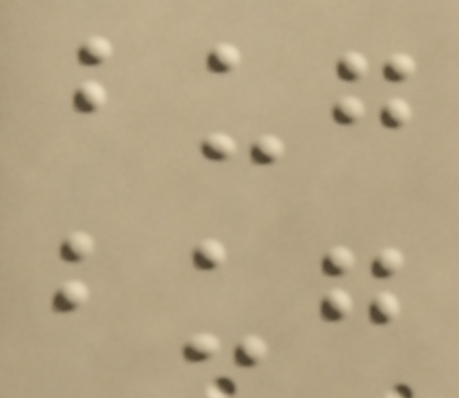bug
bug
